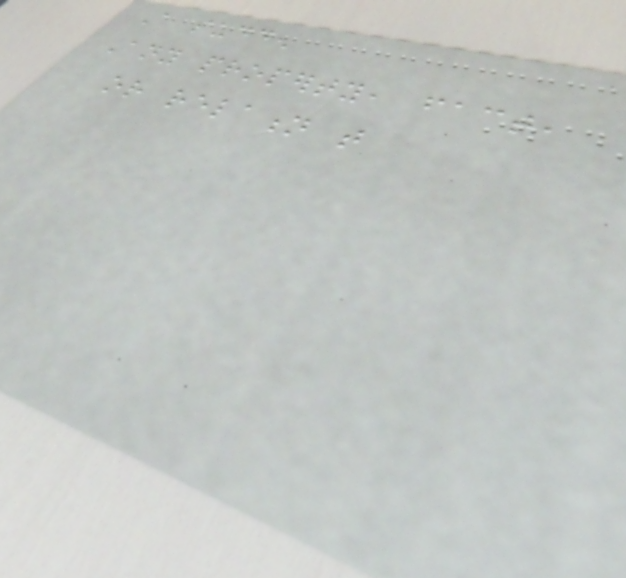A sudden
Any property, fact,
or relation that
